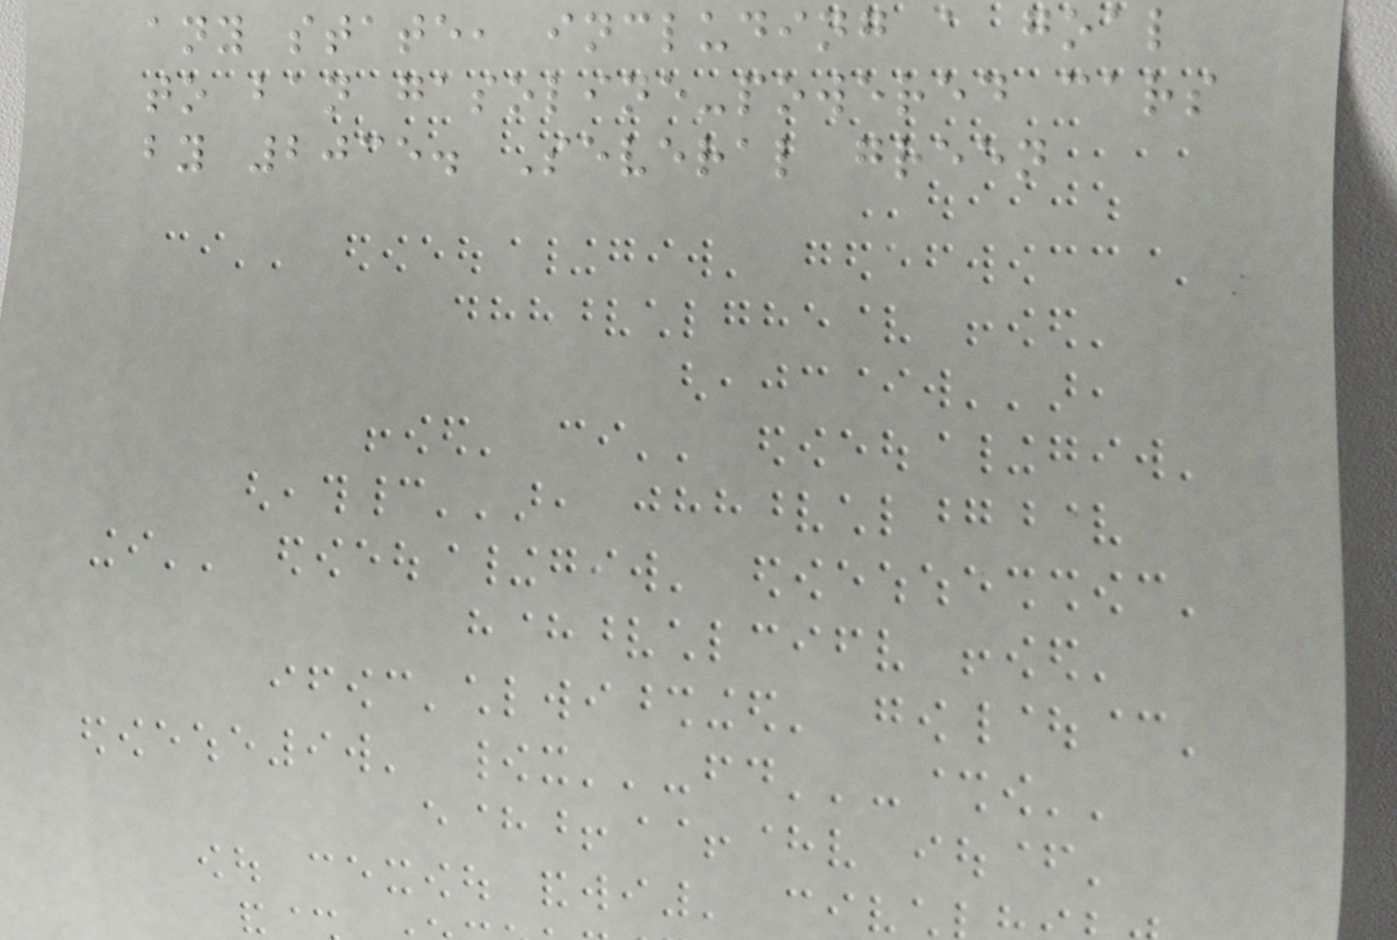any state, including a goal
to ban gasoline-powered cars
by 2035. Several green
